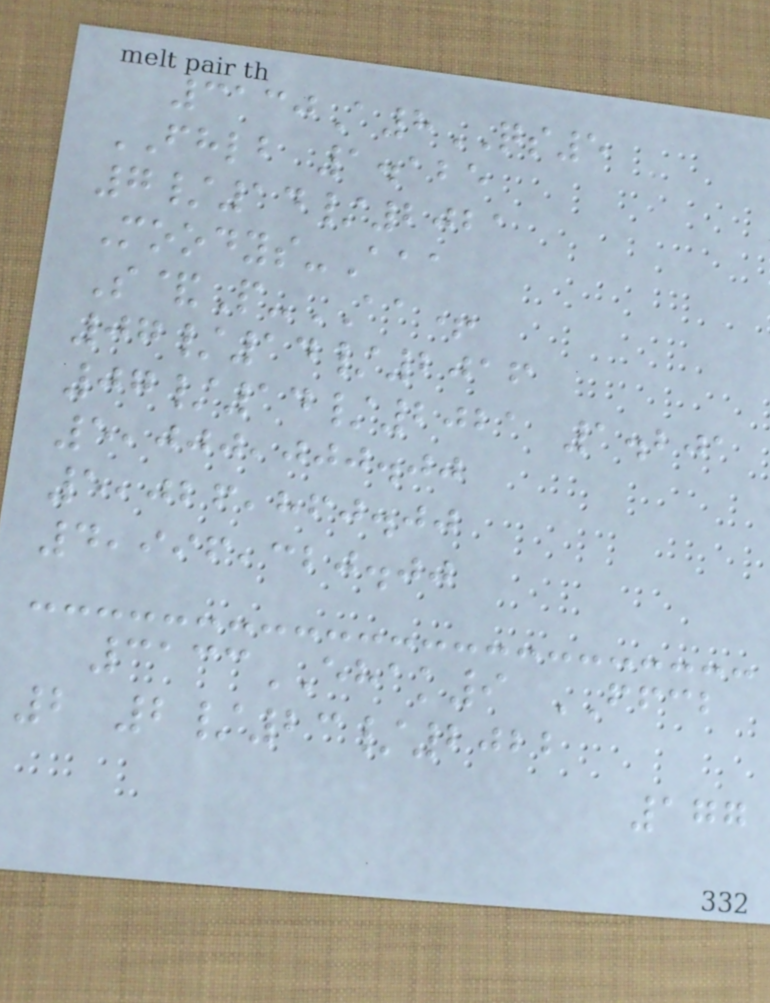3130A8QS5
FHLB 1.125
7/14/2021
Moodys-Aaa
S&P-AA+
07/14/2016
07/14/2021 1.201
5,000,000.00
5,026,860.00
4,996,320.00
3133EHAK9 FFCB
2 2/23/2022
177
